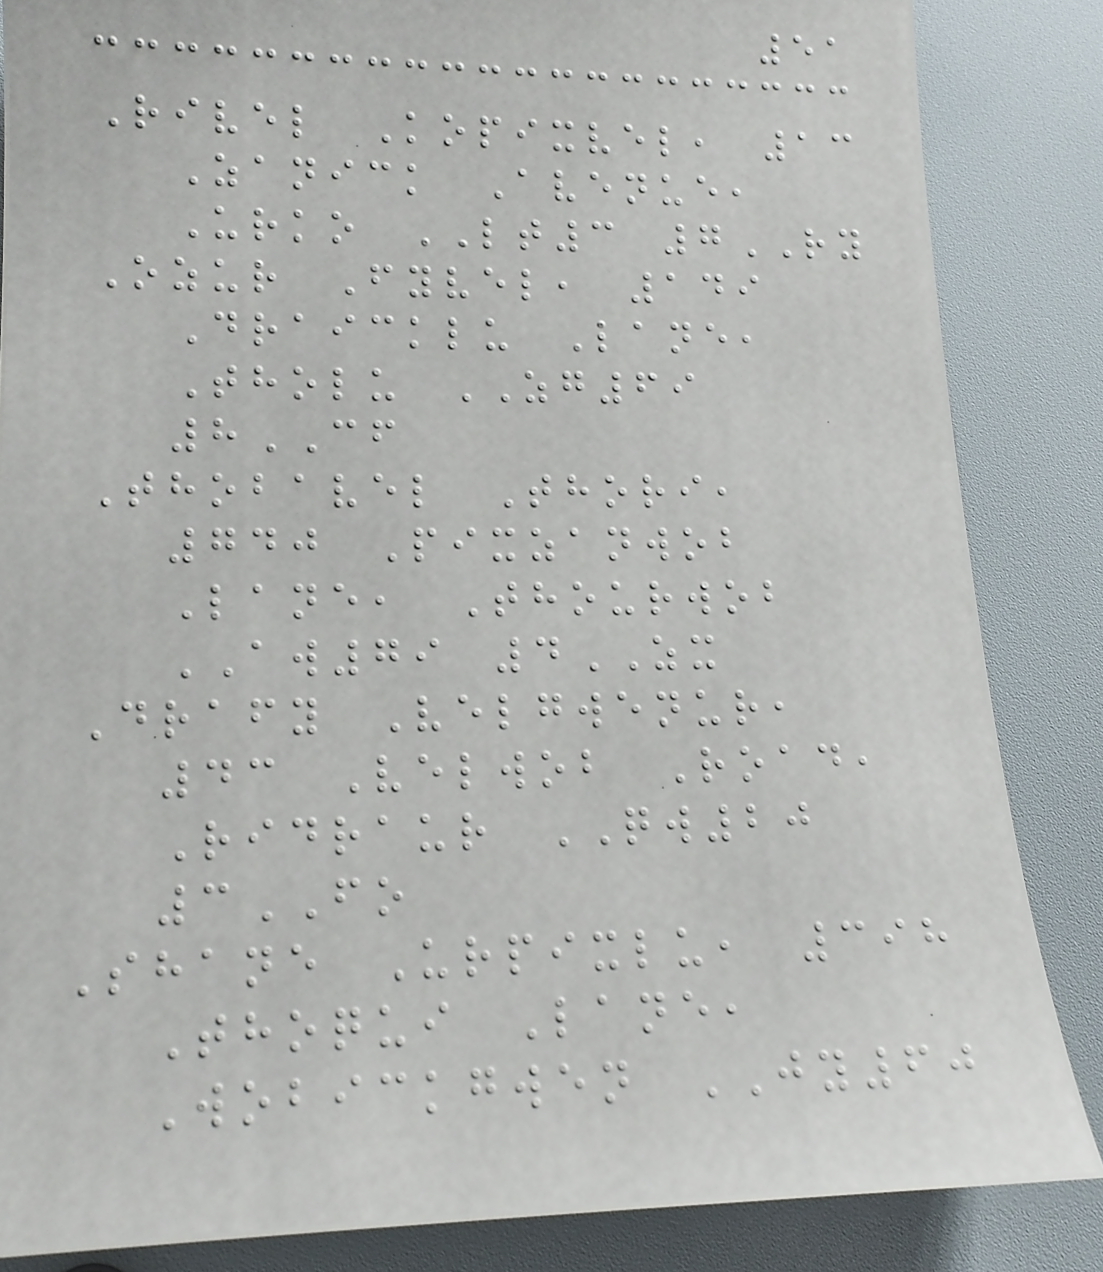51
Rivel Kopixvel, 13
Zanick Avenue,
Urko LT3 7RY
Ozur Fyvel, 149
Draicklu Lane,
Tholu ZG69
8CF
Thobavel Thori,
740 Pixzanwob
Lane, Thourwob
AW79 4ZX
Drafy Velgwenur,
43 Velwob Road,
Ridraur QW20
3FO
Shane Urpixlu, 398
Thoqui Lane,
Wobickgwen JY60
